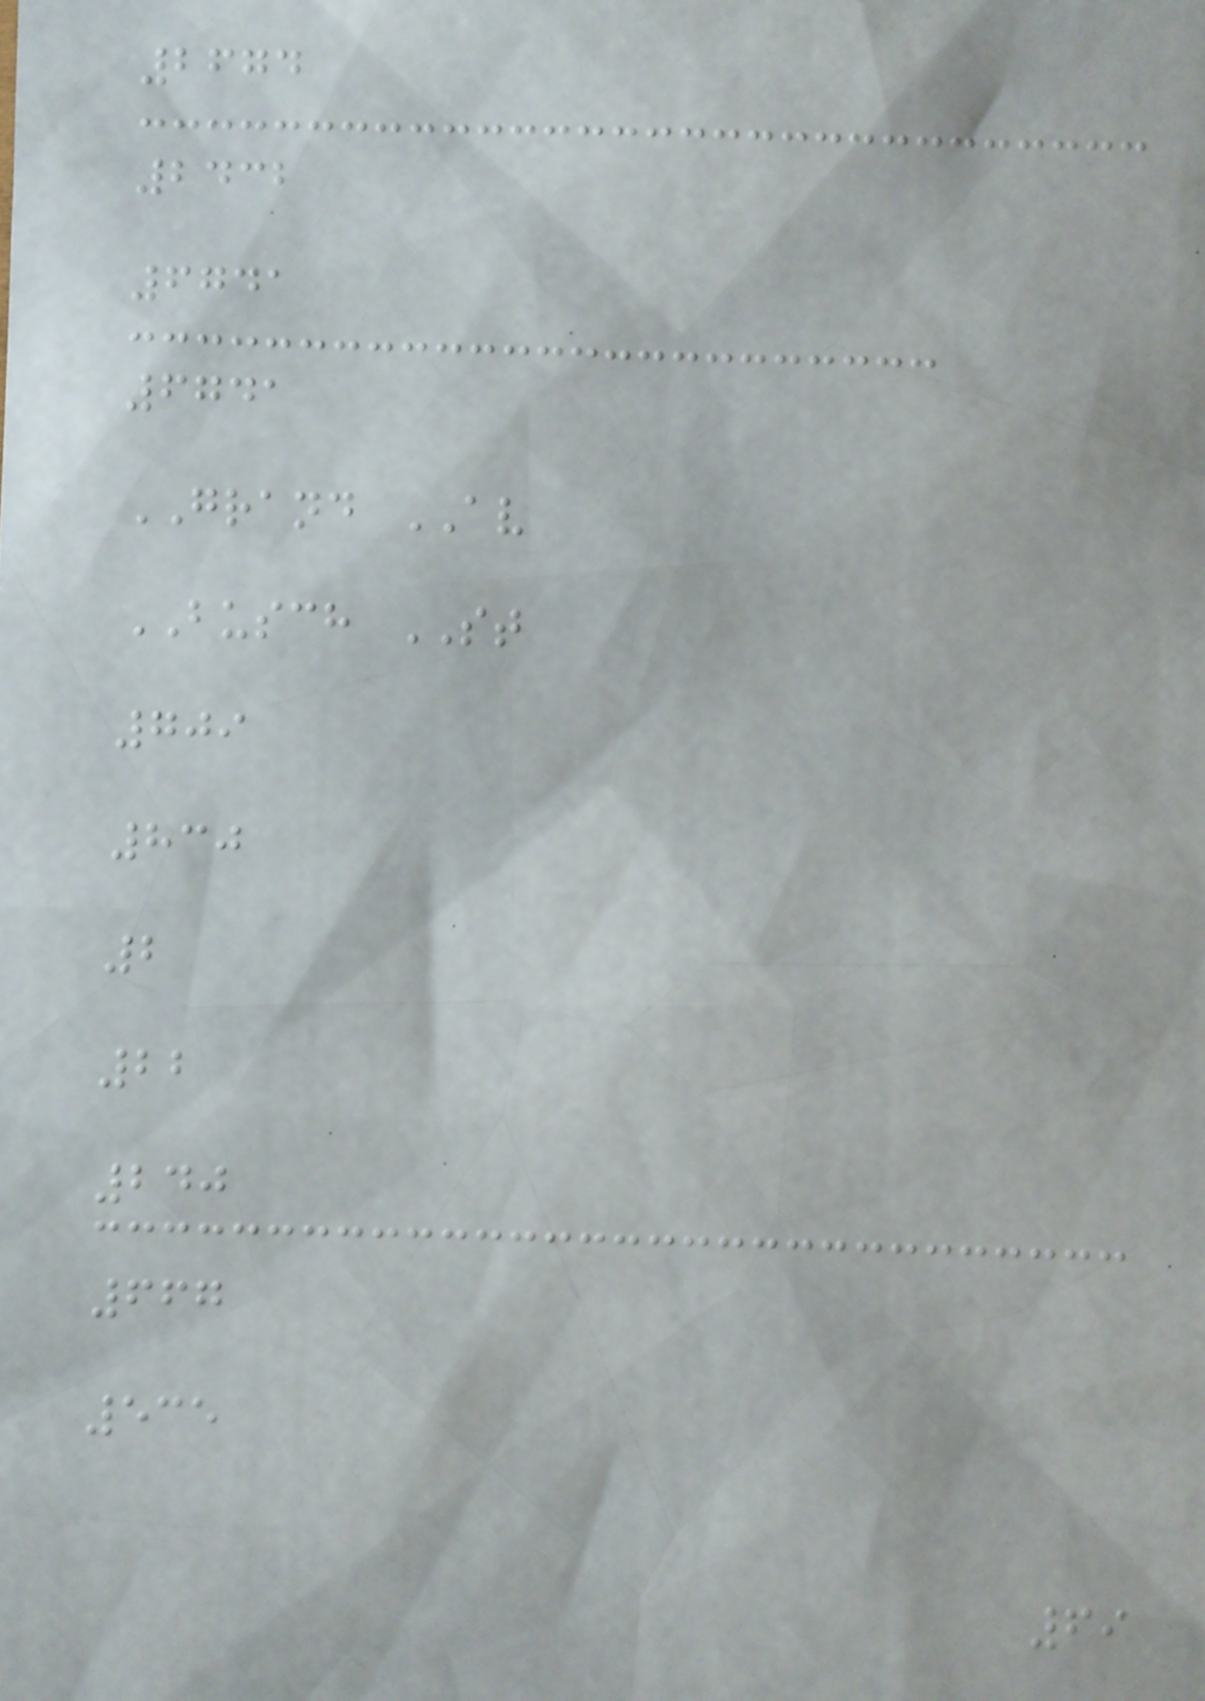2674
2432
6741
6741
GRAND AV
BUSCH ST
709
830
2
22
240
667
535
69
